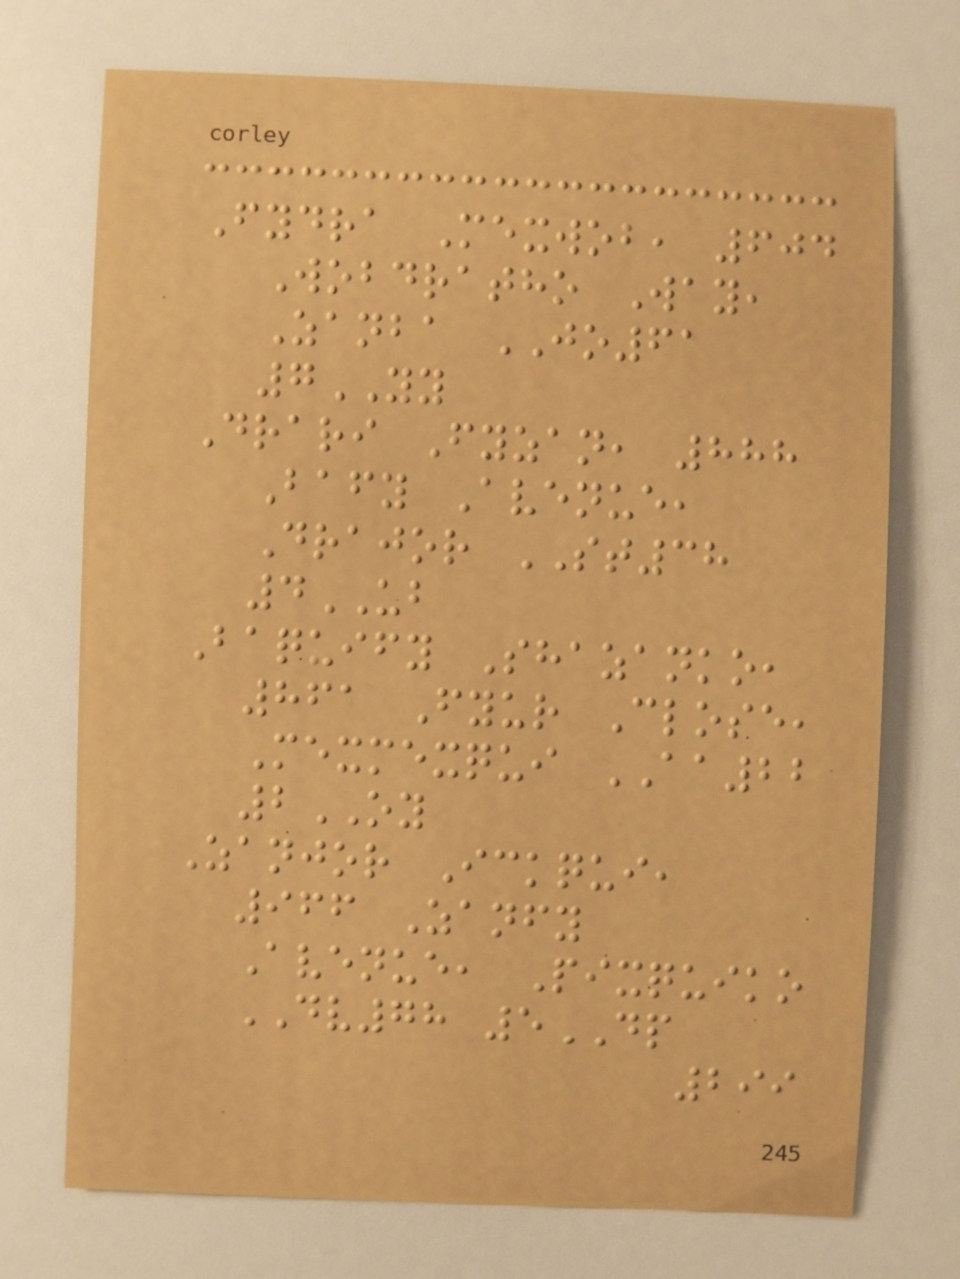Fydra Mexwob, 604
Wobdratho Way,
Zanba JO61
7YY
Drari Fyzan, 888
Bafy Avenue,
Drajor ST38
4UB
Baquify Shazanko,
861 Fyur Close,
Mexmexqui AA22
2OY
Zanjor Ickqui,
966 Zanfy
Avenue, Pixquiko
DV78 5DP
299
